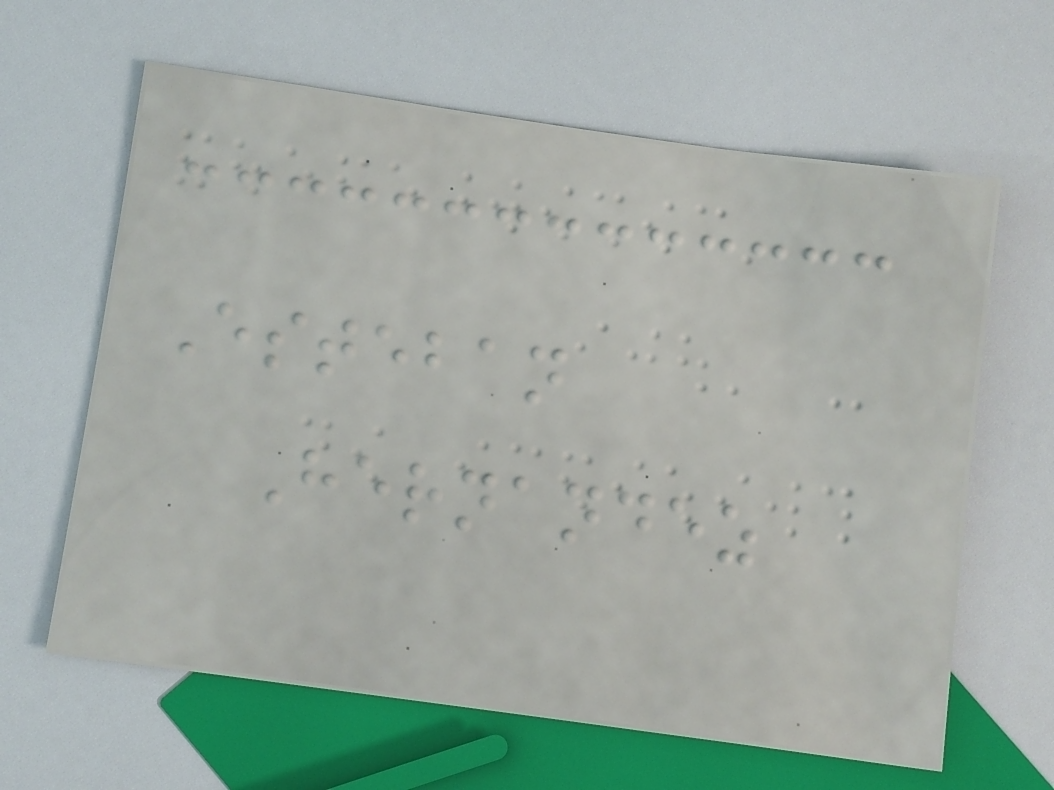Esteban
Hernandez
